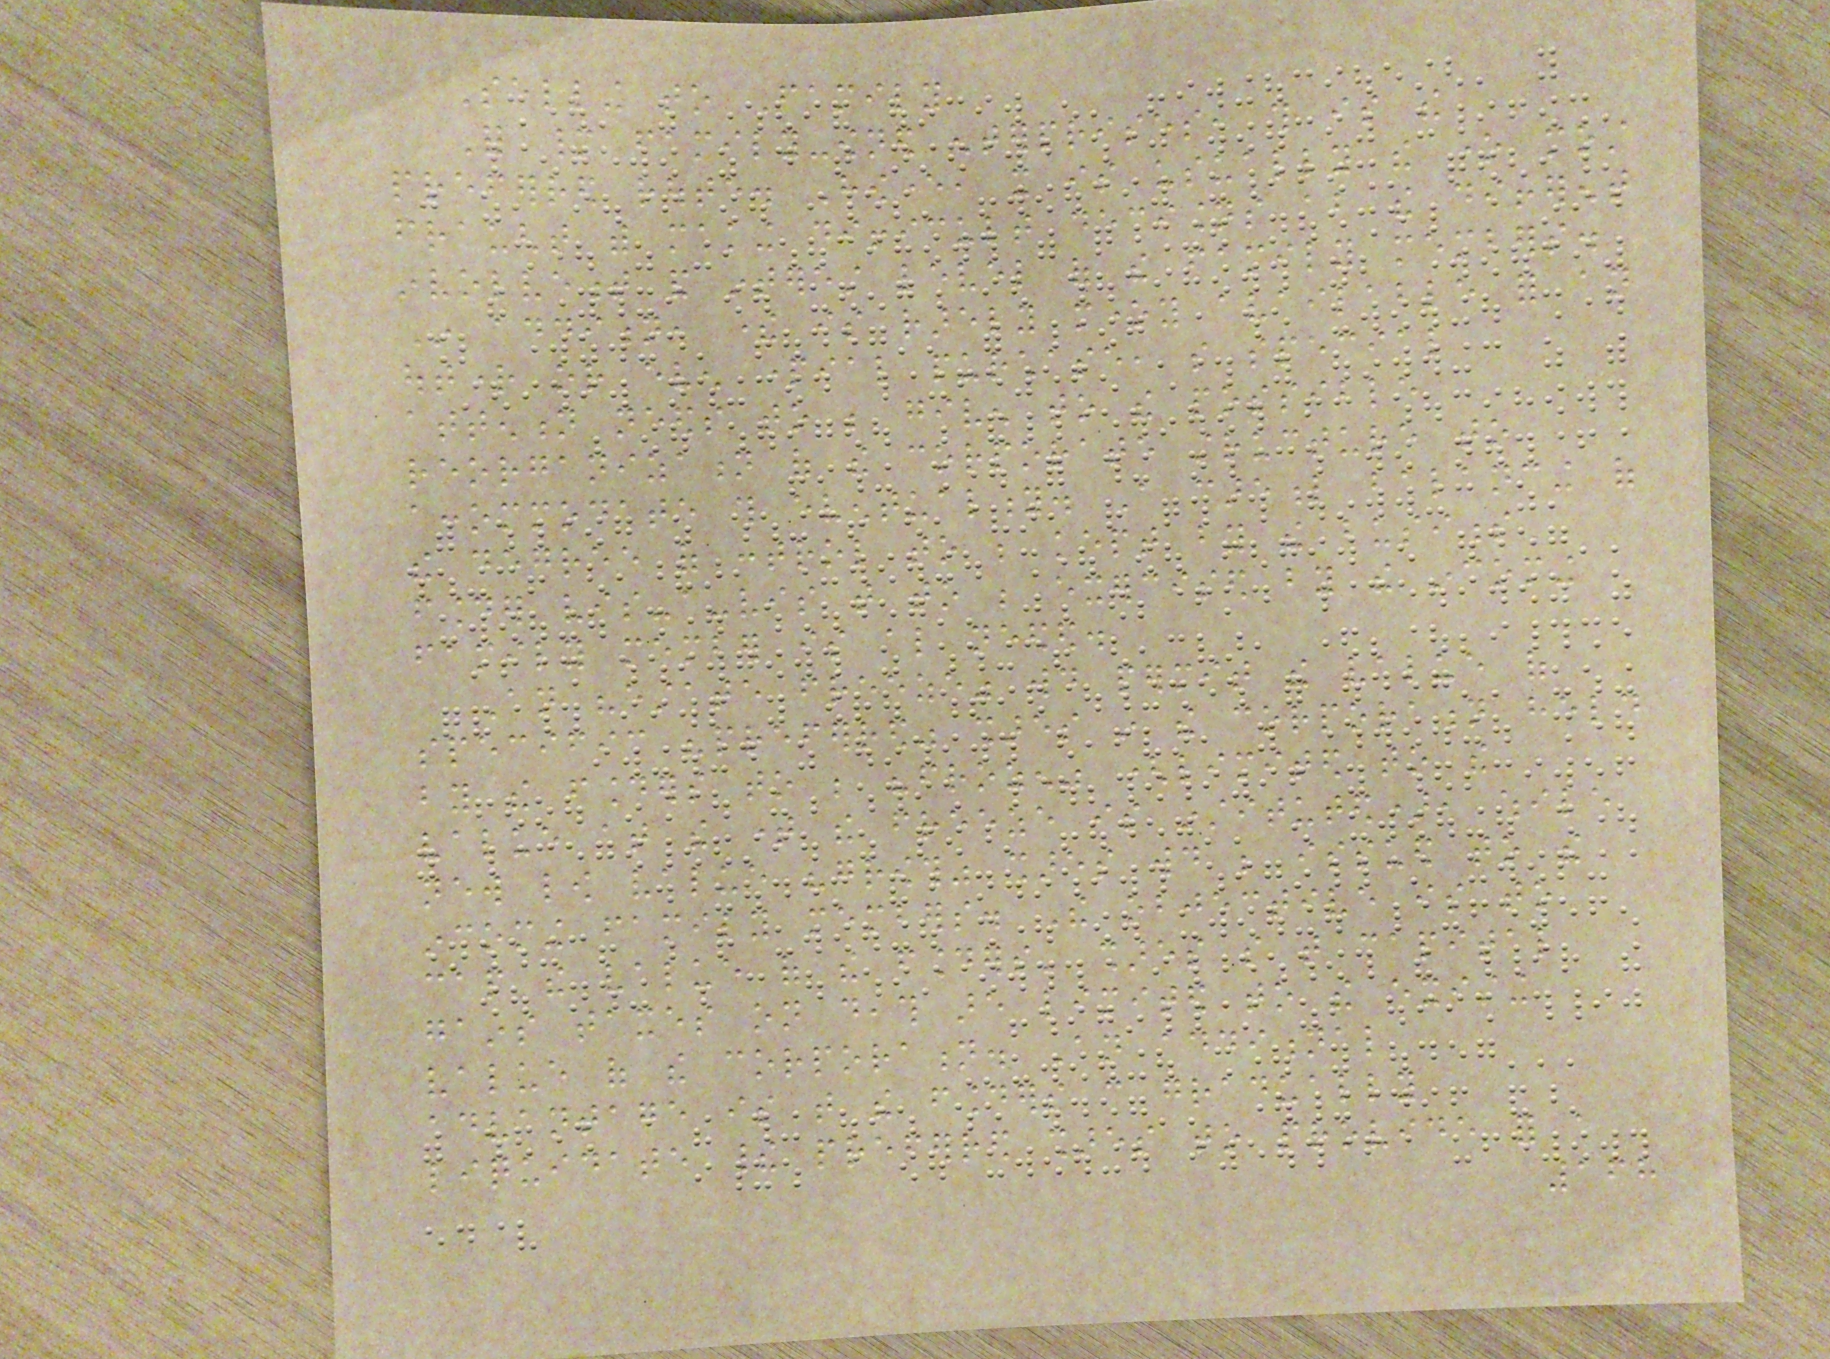Selling to Family
For many family-owned enterprises, this is the
preferred route. However, it is usually the one most
fraught with making difficult decisions about the different
involvement and interest level of the family members.
In addition, there is rarely money available for an
outright or even partial purchase, so special
attention needs to be given to the possible
reorganization of the corporate structure to
accommodate this eventuality. A careful balancing of
the degree of control to be kept by the business
founder vis-a-vis that to be exercised by the incoming
family member is also needed.
An "estate freeze" would permit the value of
specific "preferred" shares in the corporation held
by the founders to be "frozen" (limited to the
value at the time the freeze is instituted), while
new low value "growth" shares would be issued to the
incoming family members. The objective is to
cap the value of the founders' shares so that capital
gains taxes on death are limited to the existing
value of the corporation. An additional
advantage is that the founders can gradually
liquidate their preferred shares to provide for a
168
